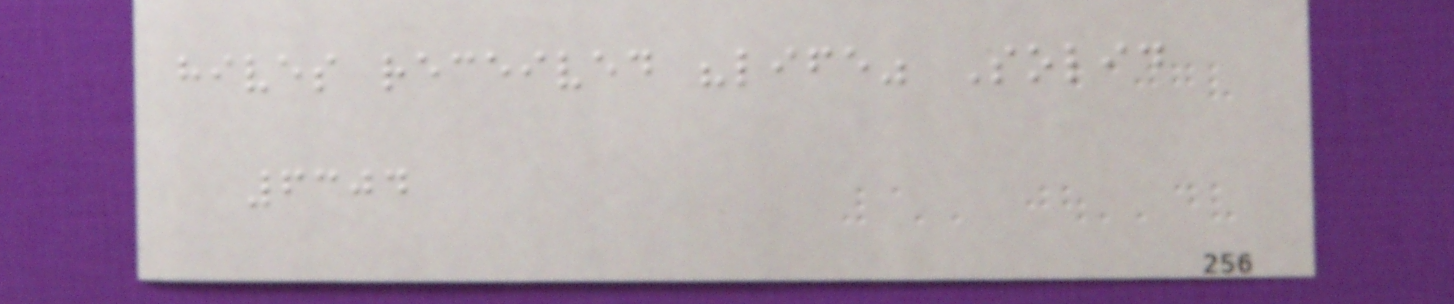hives received "life" Solid
6304
